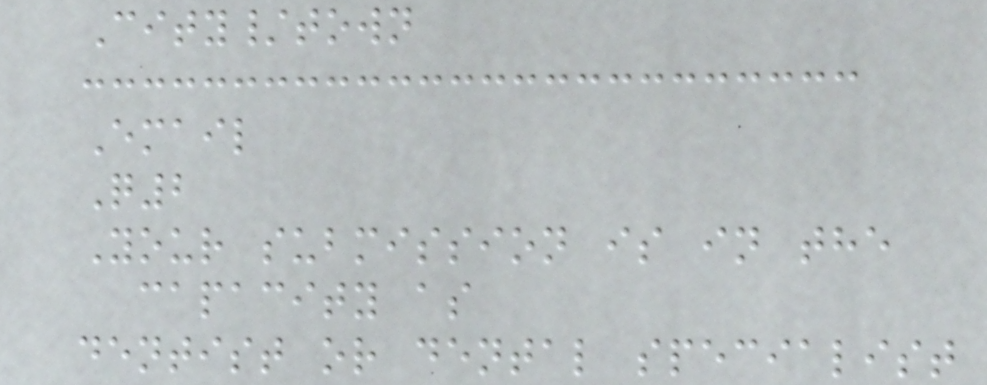City/town
Email
Q2
Your submission is in the
capacity as
dentist or dental specialist
